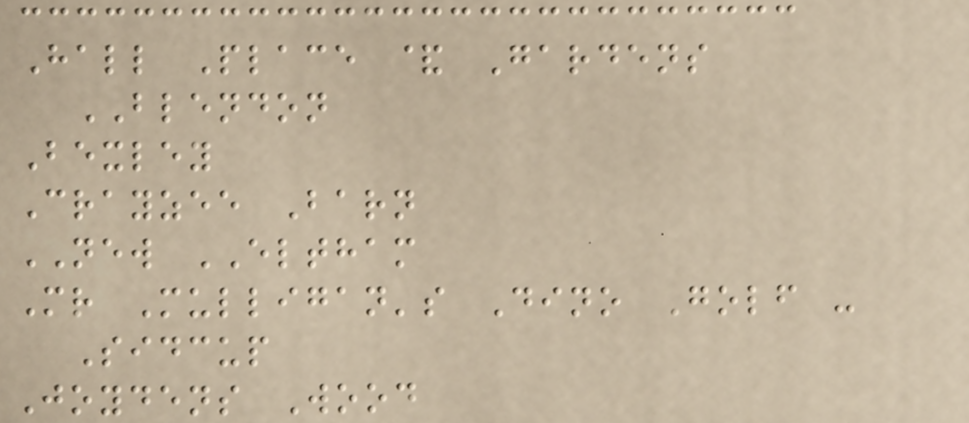Hall Place & Gardens
BLENDON
Bexley
Crayzee Barn
NEW ELTHAM
Mr Mulligan's Dino Golf -
Sidcup
Joydens Wood
